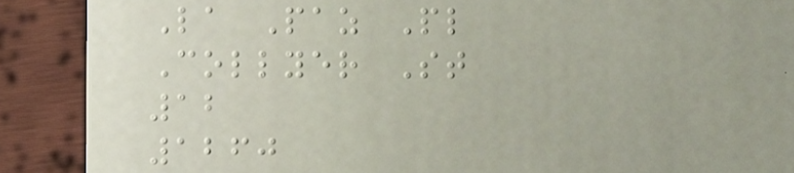La Paz Pl
Collyer St
12
1260
